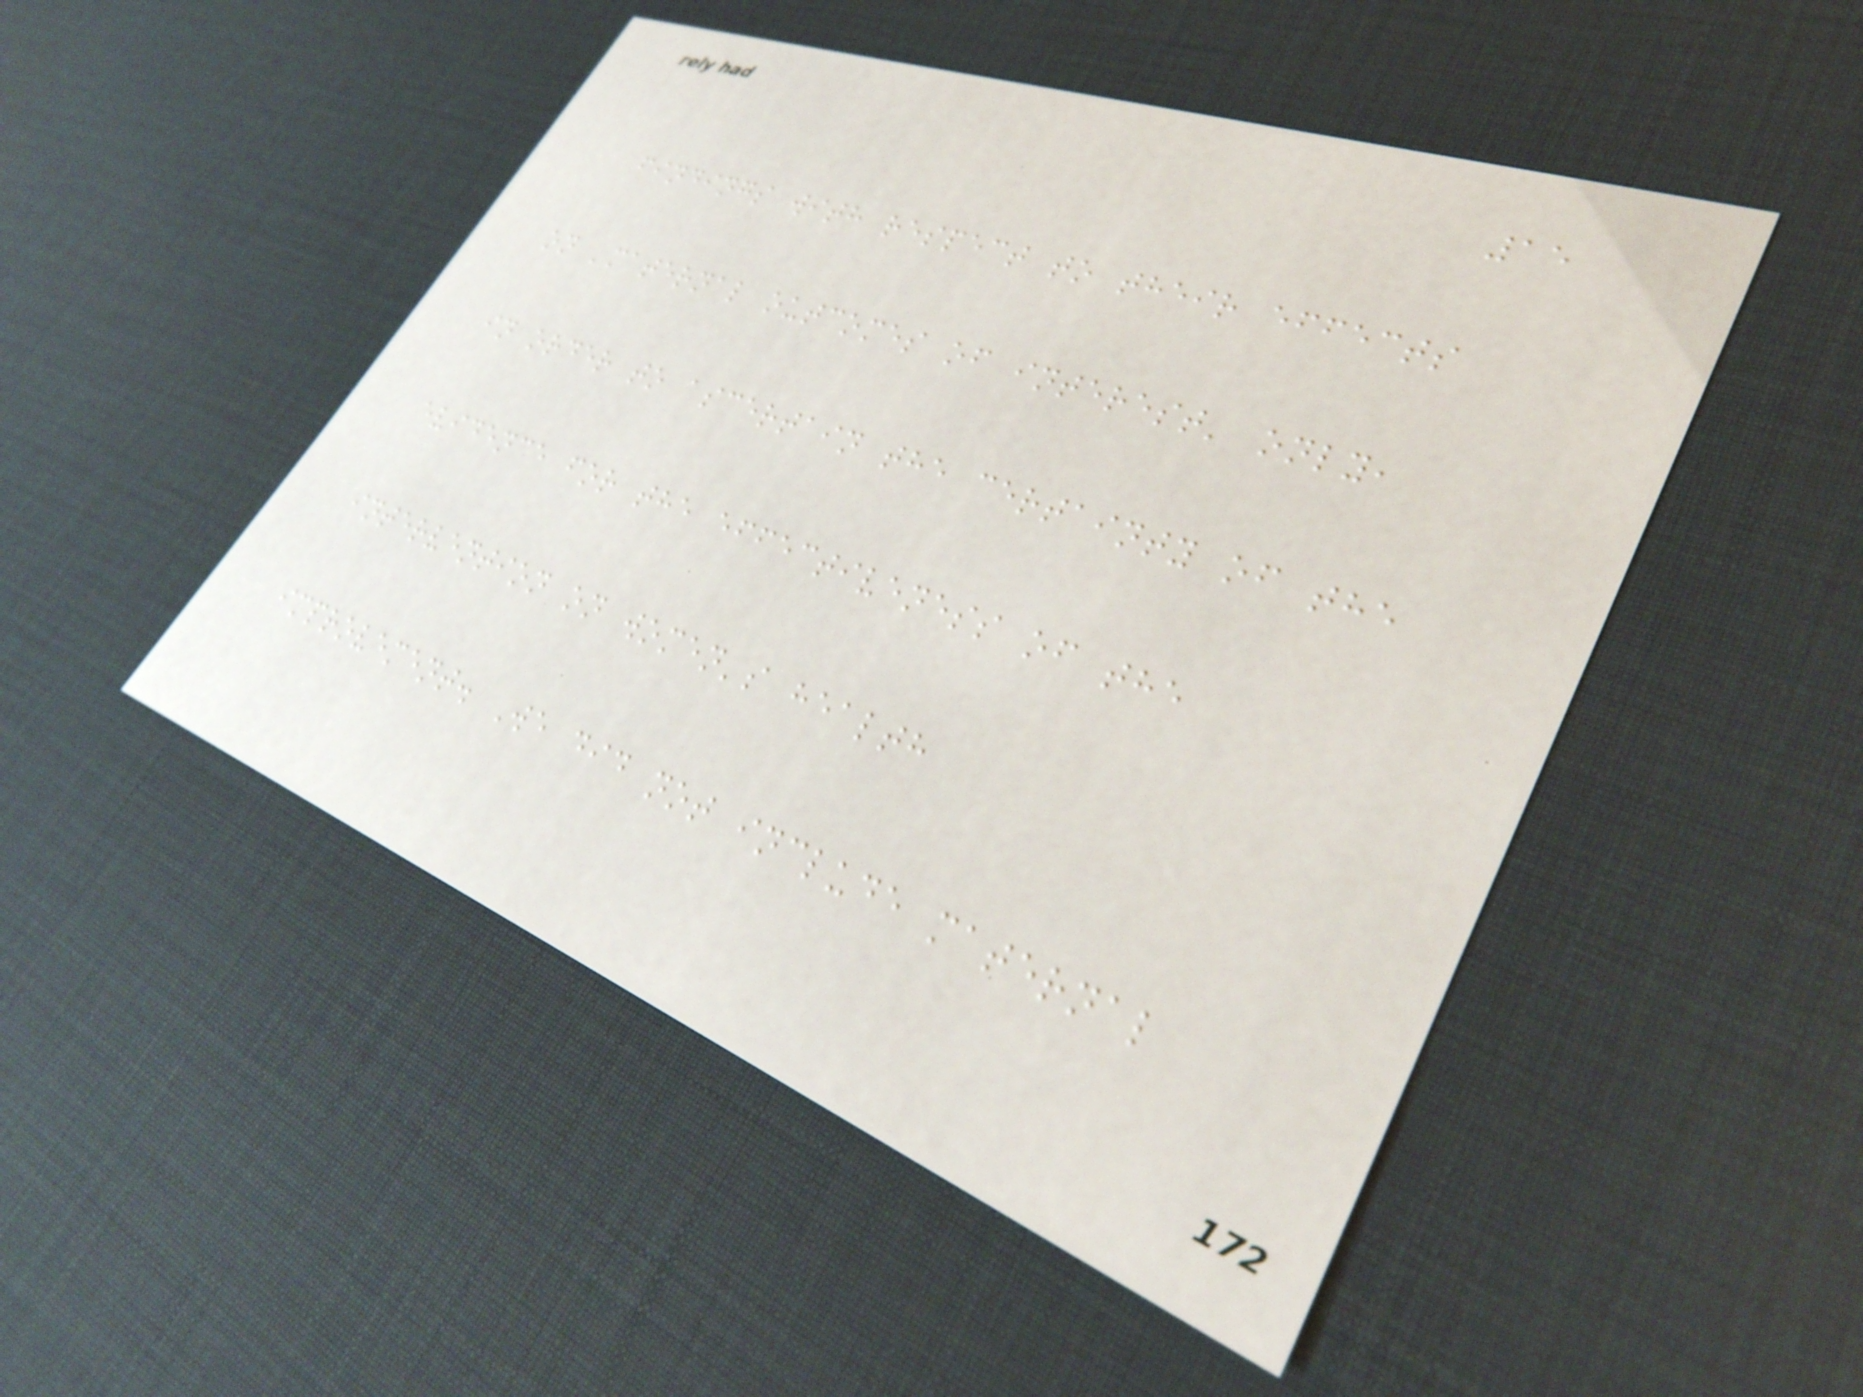15
findings with respect to their effects
on 'maternal outcomes of interest' only,
in order to ascertain the certainty of the
evidence for the effectiveness of the
intervention on women's health
improvement. We did not include maternal
